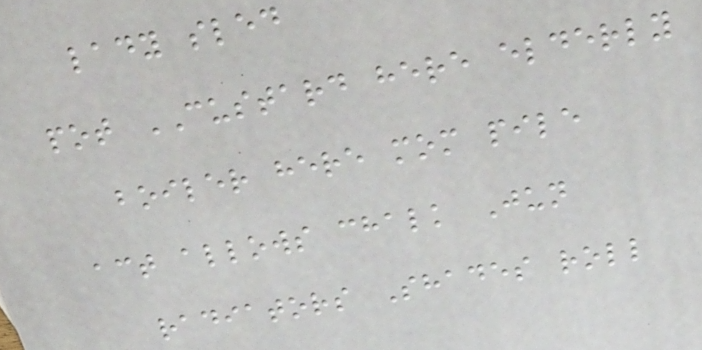lady sled
pot CUSTARD here elderly
boiler here mom pile
act allows chalk Jun
radiators Shades roll
